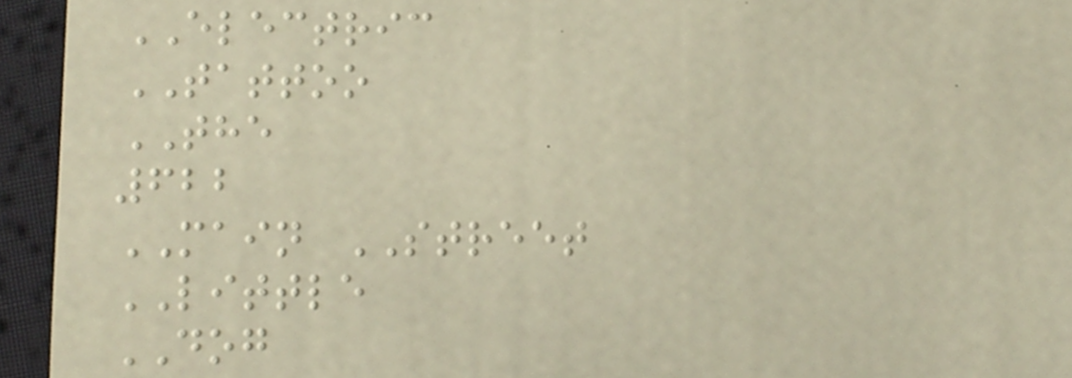ELECTRIC
TATTOO
THE
622
MAIN STREET
LITTLE
DOG
